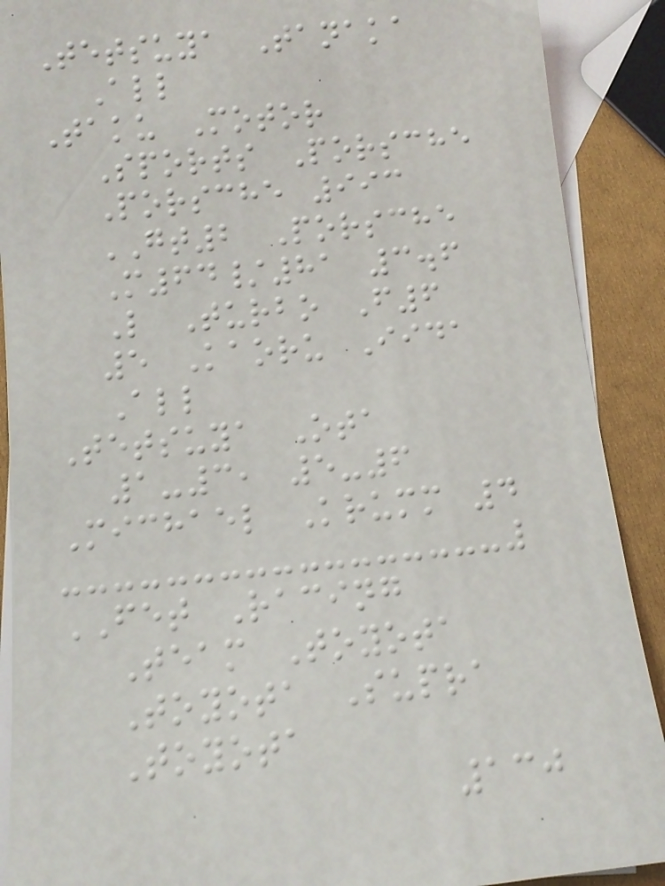Tetsuya Tanaka
All
Taku Motor
Sports Porsche
Porsche 993
GT2 Porsche
M64/81 3.6
L Turbo F6
5 Kaoru Iida
All
Tetsuya Ota
1-3, 5-6
Michael Krumm 4
FET Racing
Team Toyota
Toyota Supra
Toyota
130
